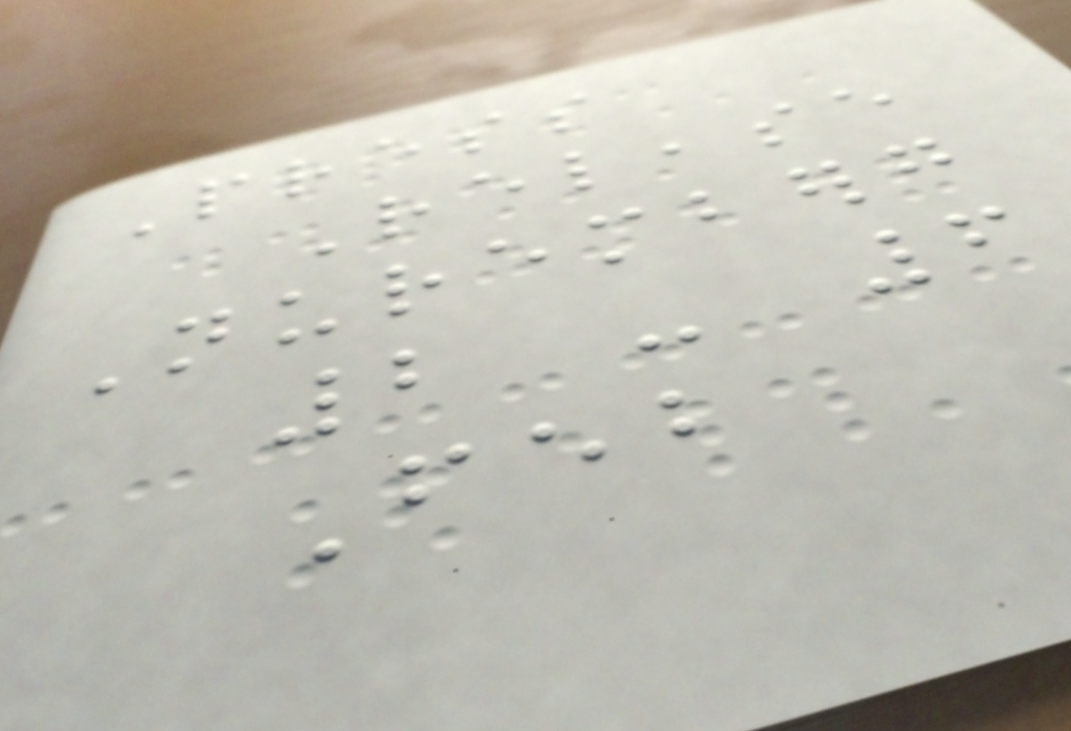Press
Release
Nuremberg
2 - 6
Feb
